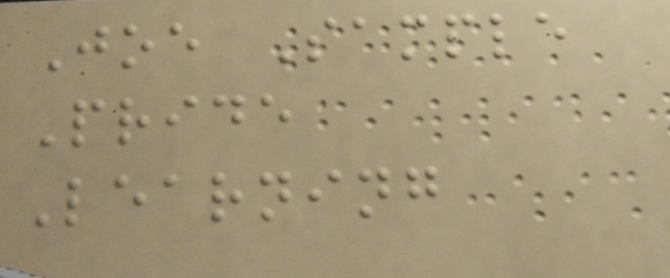Joe Sample
Pride
Learning
